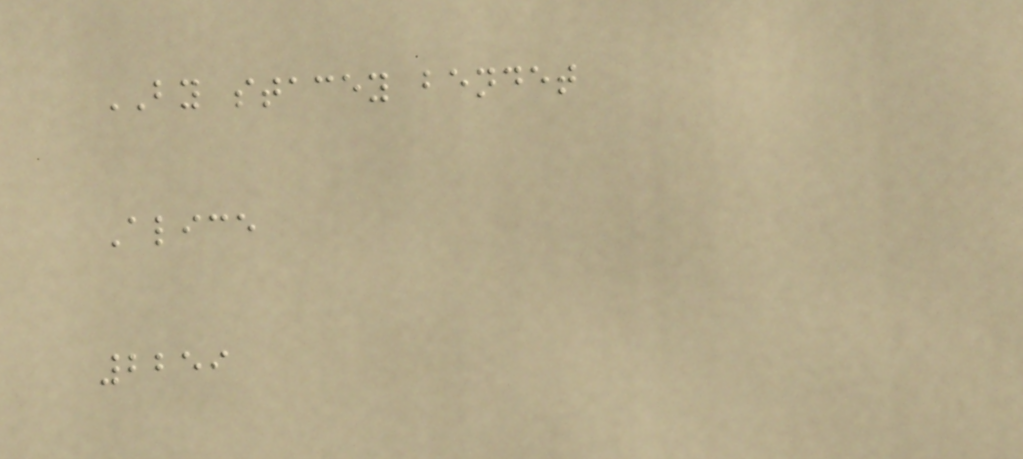BY stacey bendet
Alice
2259
